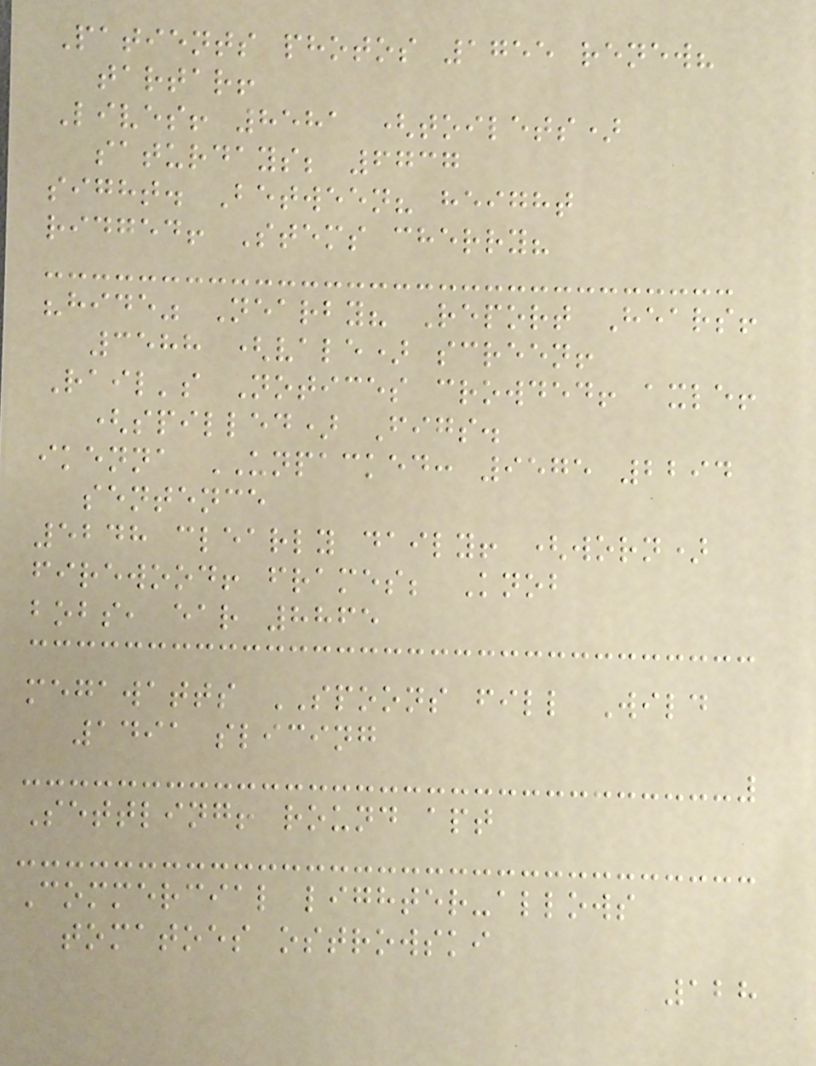Patients photos 1755 renew?
tartar!
Lives! 8581 (toilets)
saturdays; 6737
sight. Between? height
ridged! Stems cherry?
"hide" Nearby? Report Hears!
3588 (vale) screen!
Rail's Notices crowded! axle!
(spilled) Figs.
ikenna UNPACKED: 9575 2294
sentence
5248 clearly daily! (worn)
firewood! frames; Knob
bobs, ear 8865
megawatts SPOONS fill Wild
1491 slicing
Settling! round apt
Commercial lighter-allows
tomatoes ostrowski
128
